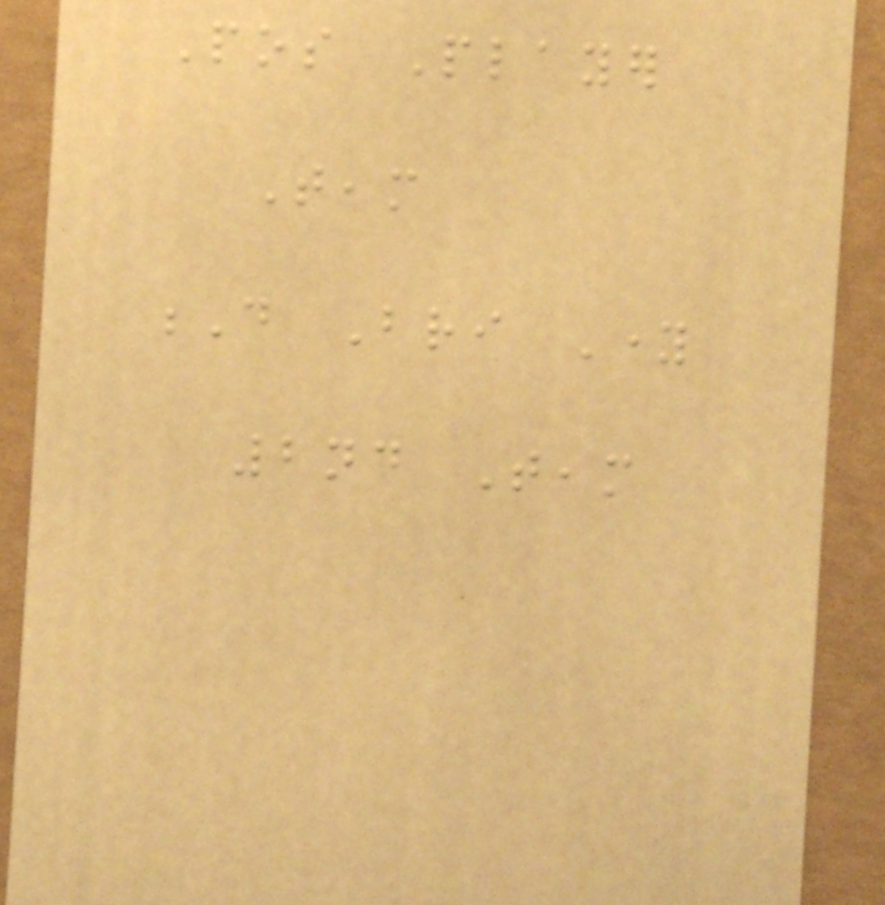Pos Player
Team
D Bri Young
2nd Team
